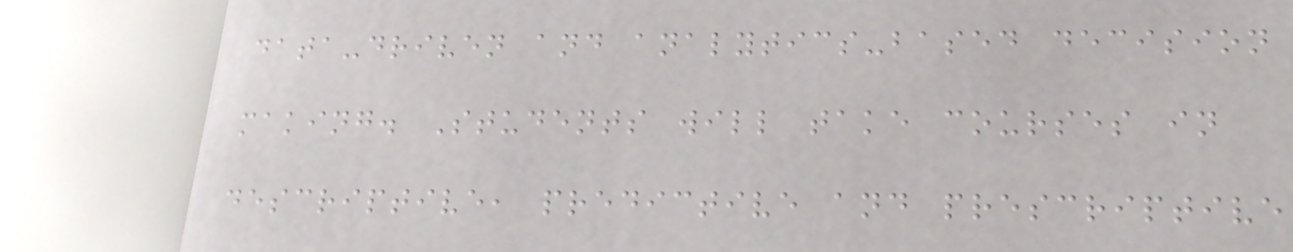data-driven and analytics-based decision
making. Students will take courses in
descriptive, predictive and prescriptive
